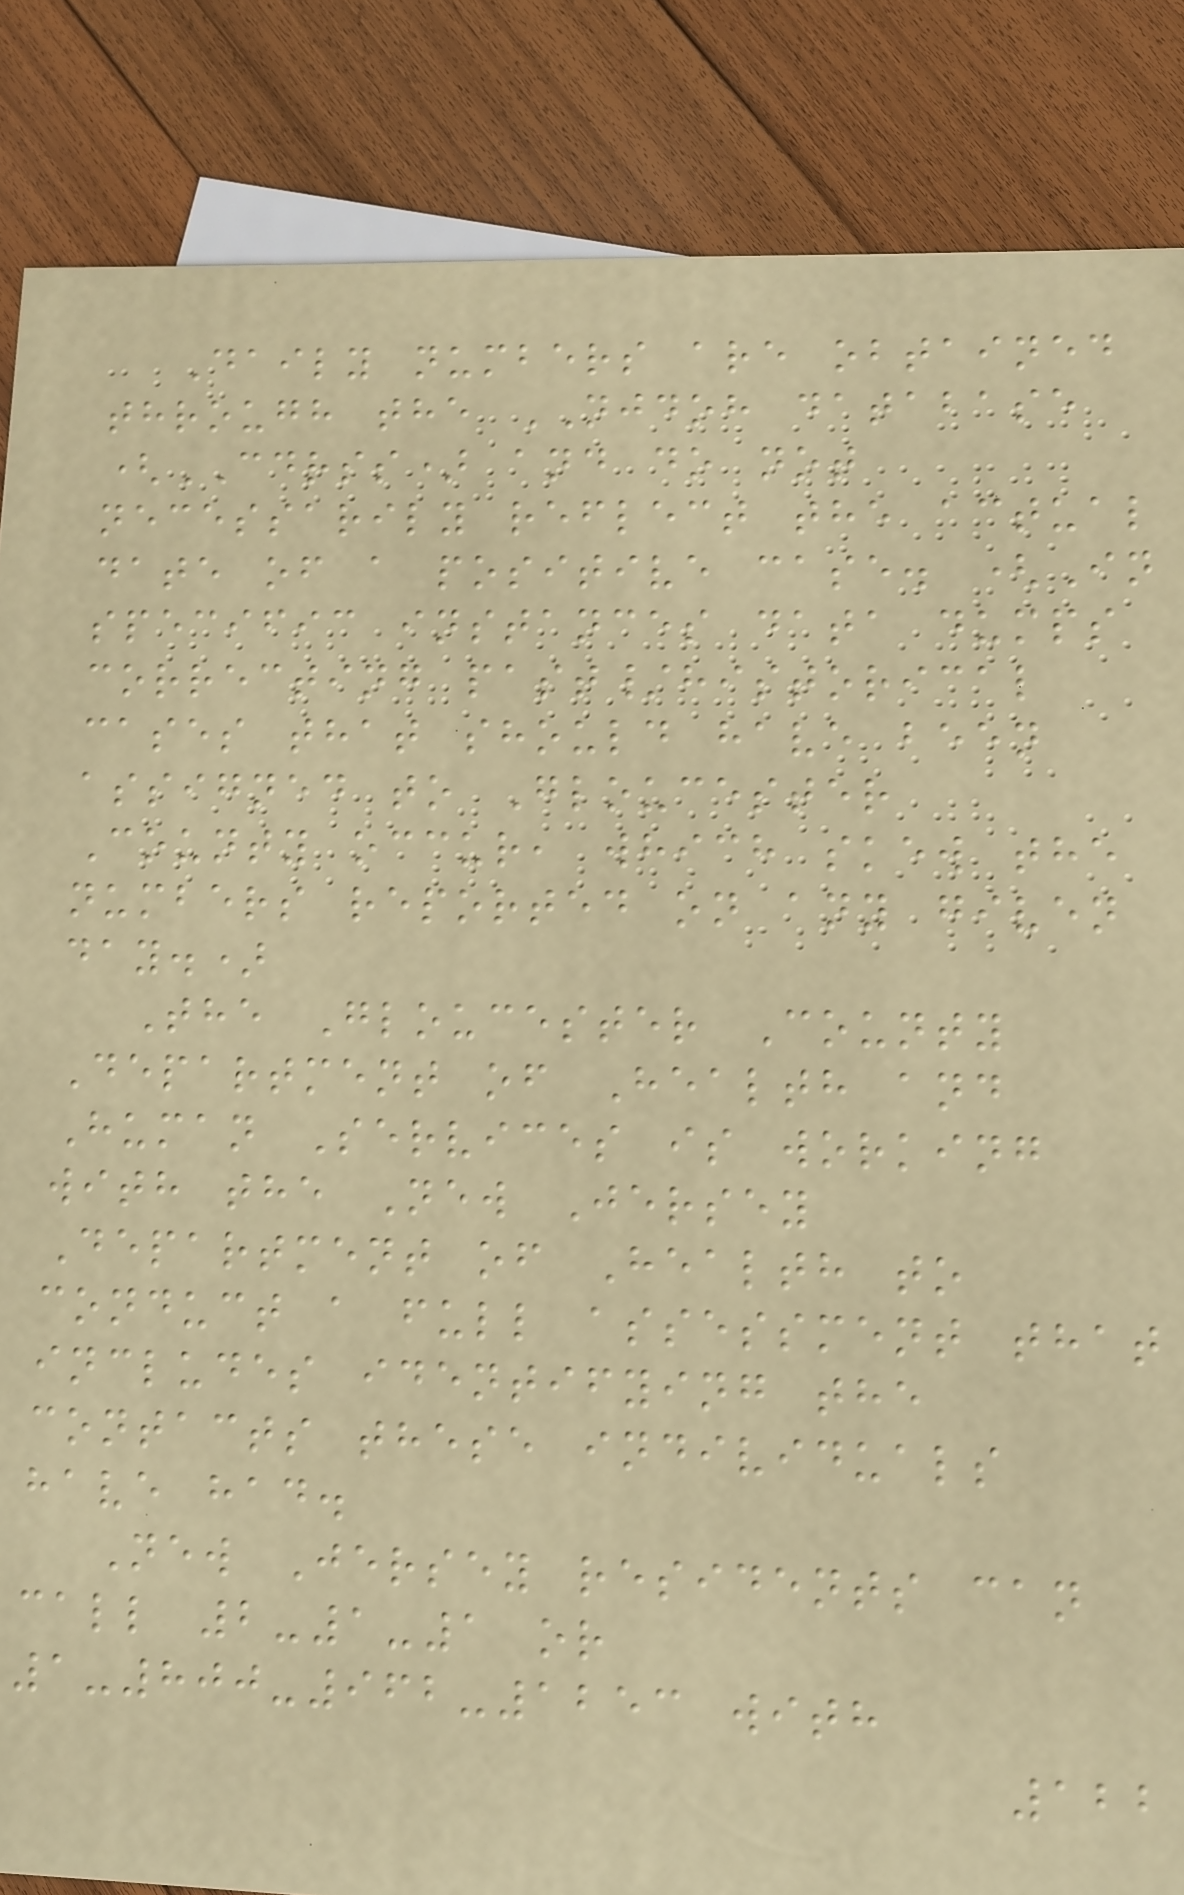Daily numbers are obtained
through the NJDOH database
(CDRSS) and do not
necessarily reflect the actual
date of a positive case. (In
specific instances data dumps
correcting past/historical
cases that should have been
assigned to Gloucester
County occur, which skew the
numbers reported on any given
day.)
The Gloucester County
Department of Health and
Human Services is working
with the New Jersey
Department of Health to
conduct a full assessment that
includes identifying the
contacts these individuals
have had.
New Jersey residents can
call 2-1-1 or
1-800-962-1253 with
122
